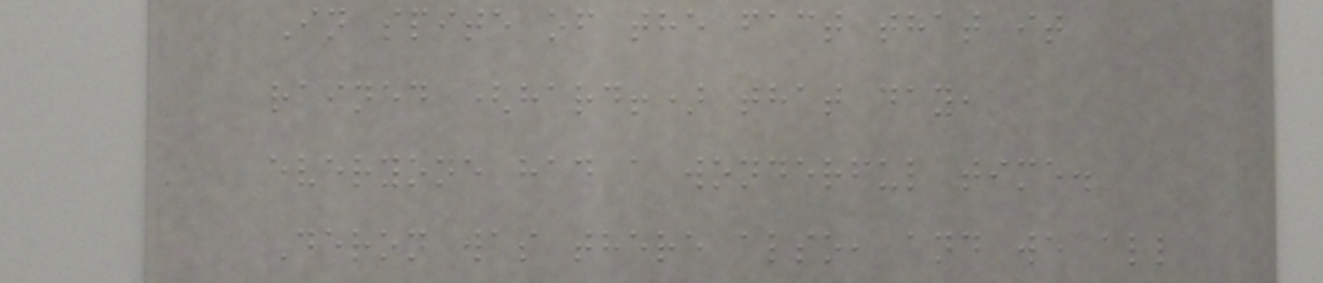In spite of the fact that it
rained (hard!) that day,
everyone had a wonderful time.
Deron was there also, and we all
